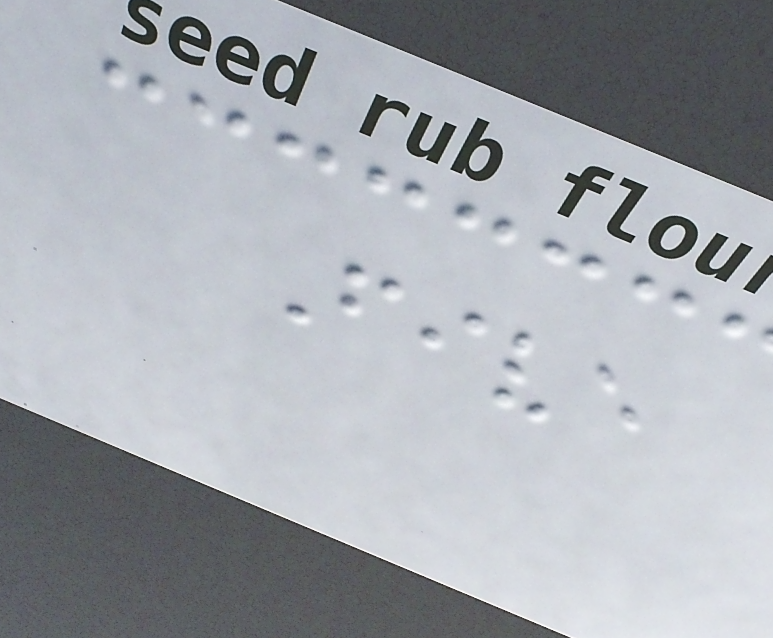Five
